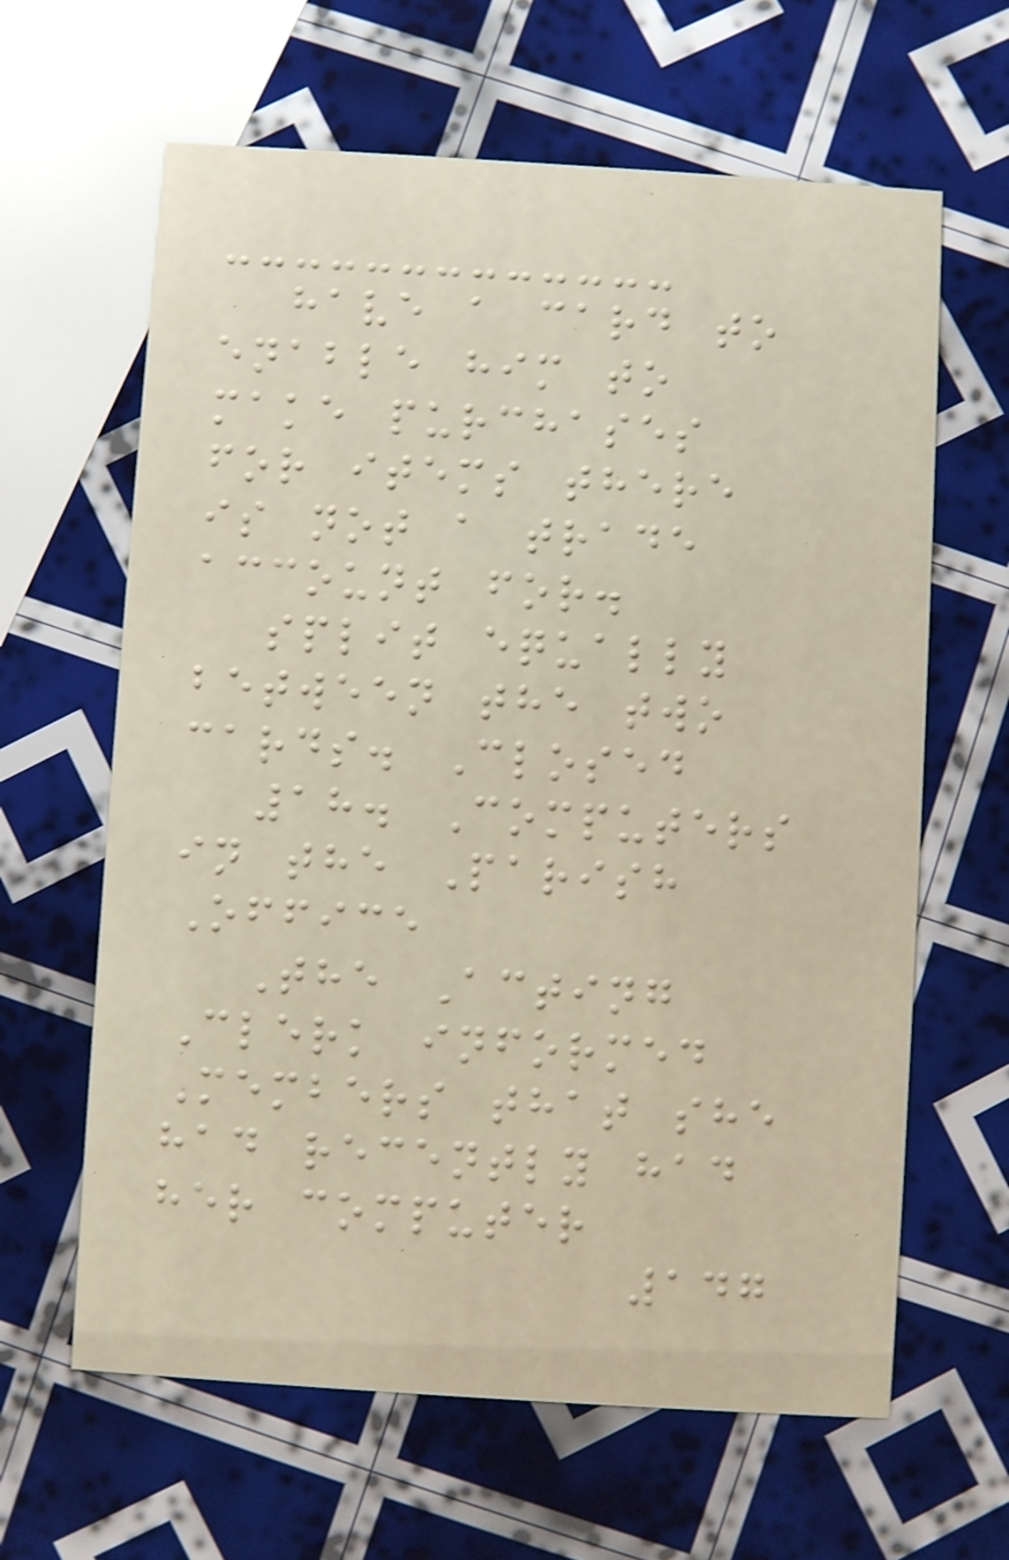have a card to
enable him to
make purchases
for items there
is not a trade
account for.
split equally
between the two
cards. Closed
18. Computers
in the Parish
Office
The Acting
Clerk informed
Members that she
had recently had
her computer
147
